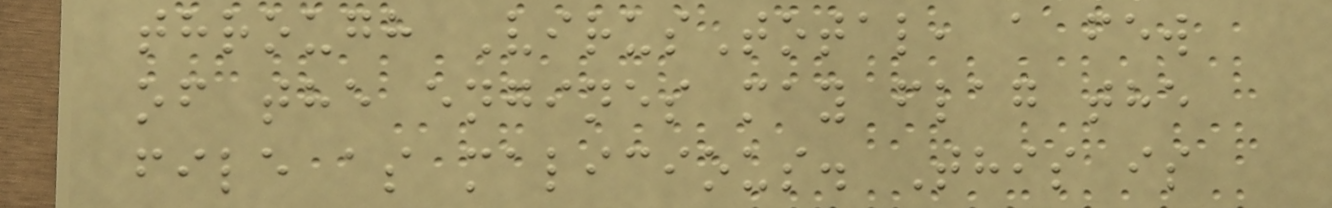through VirusTotal, a few
of the engines may flag the
file as malicious. This is
